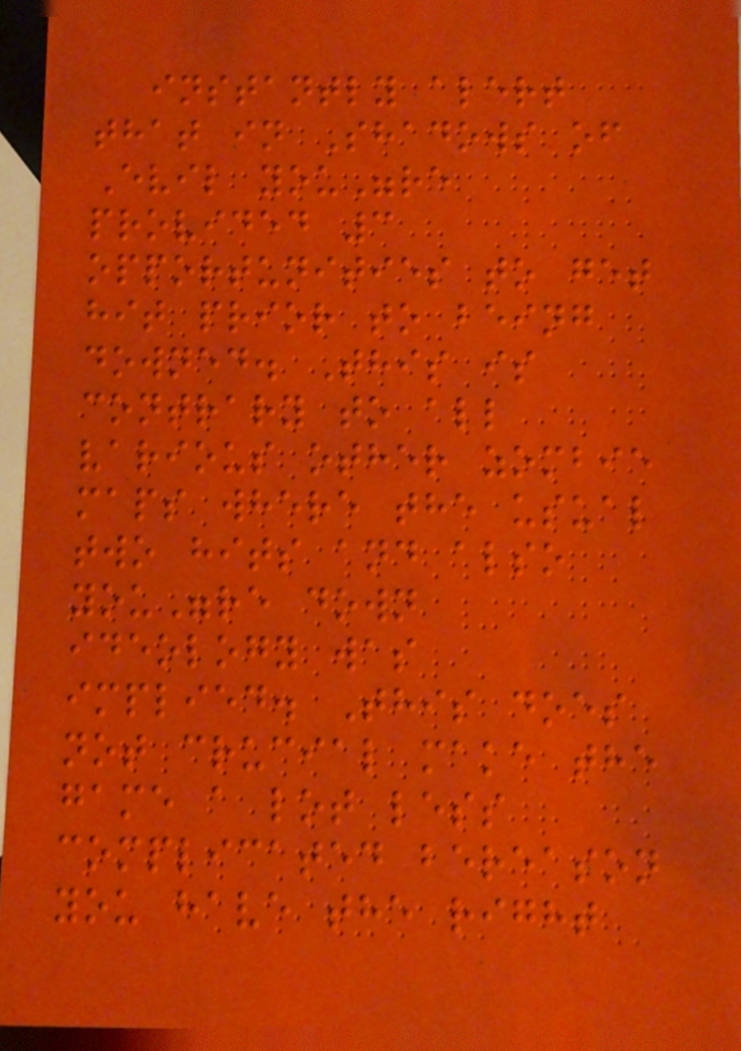instantly alert
that in Shadows of
Evil you"re
provided 3
opportunities to get
hit prior to being
downed. This is
contrary to all
various other zombie
maps where the usual
two hits and also
you"re down
ideology was
implied. This does
not crucial make the
game a lot less
complicated bereason
you have the right
